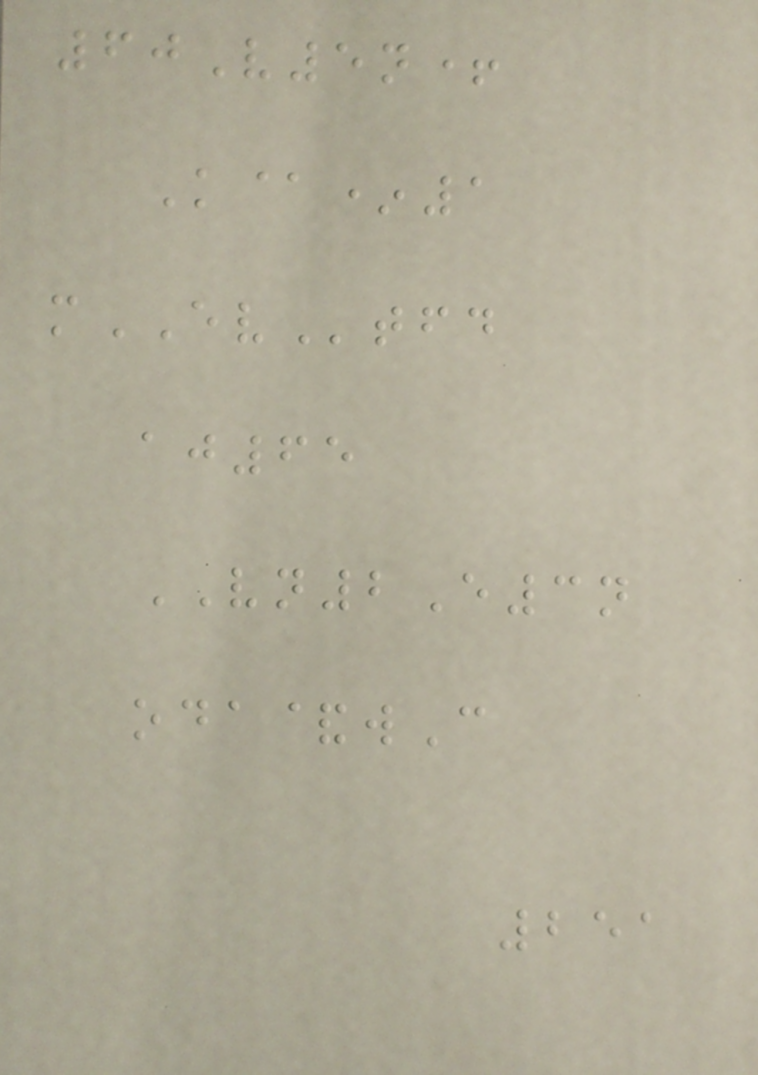60V5n+
K@*1
mEVtfd
aj65
VN2E3n
oda&wC
251
